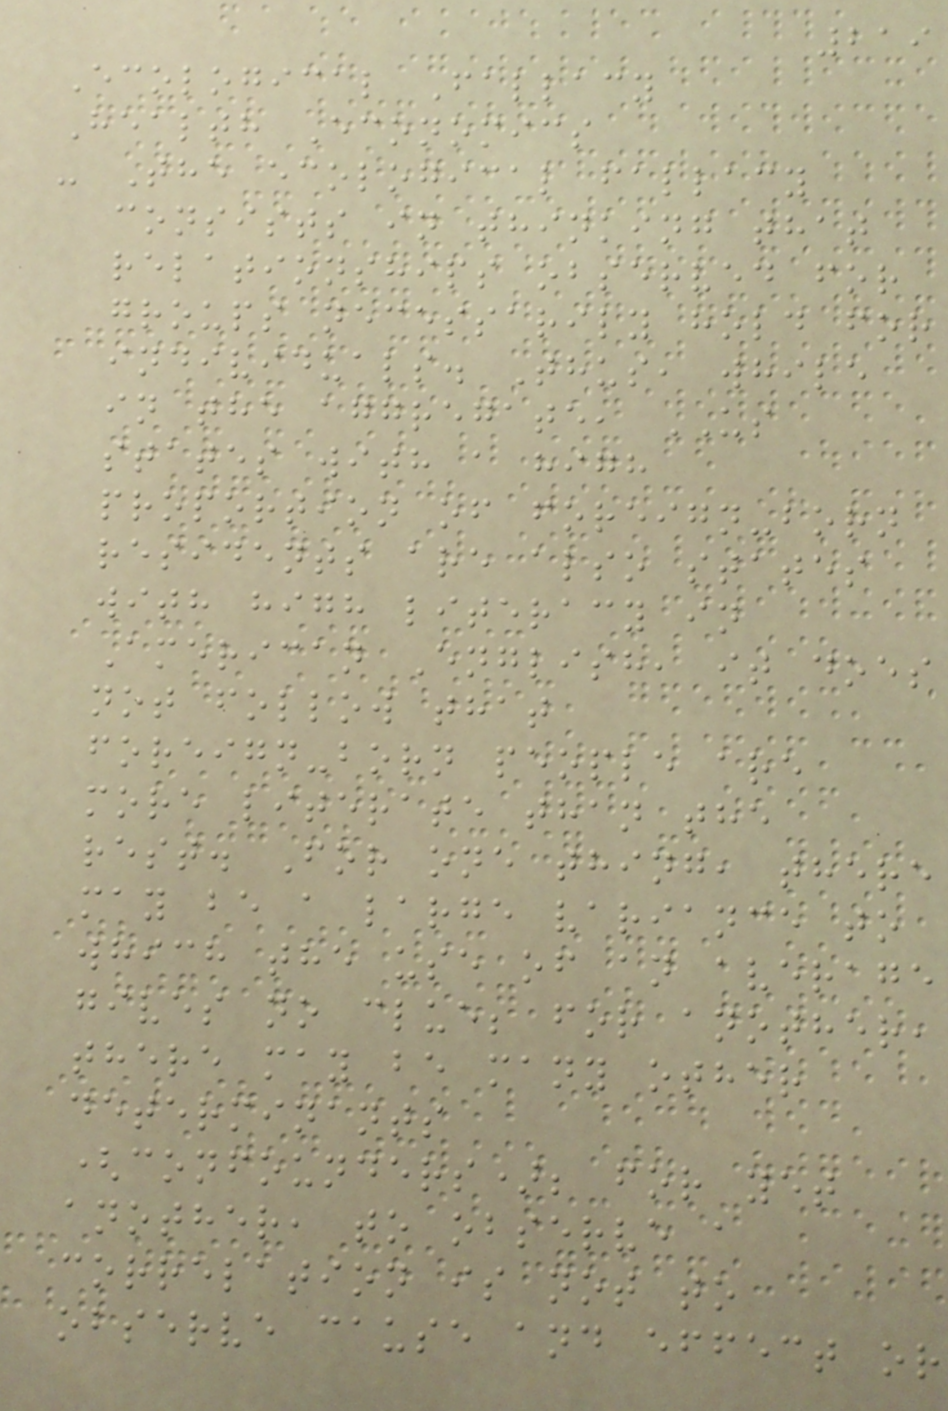219
Ecological Fallacy
Health Economics
- The ecological fallacy
consists in thinking that
relationships observed for
groups necessarily hold for
individuals. Thus, while
in the aggregate, US
states with a high
proportion of foreign-born
residents are also states
with high literacy in
American English, it does
not follow that
foreign-born people are
more literate than the
rest. For one thing, there
may be a large variance to
which the use of an average
gives no clue; for another,
there may be many other
determinants
(confounders); for yet
another, to observe a
correlation is not to
observe cause and effect or
